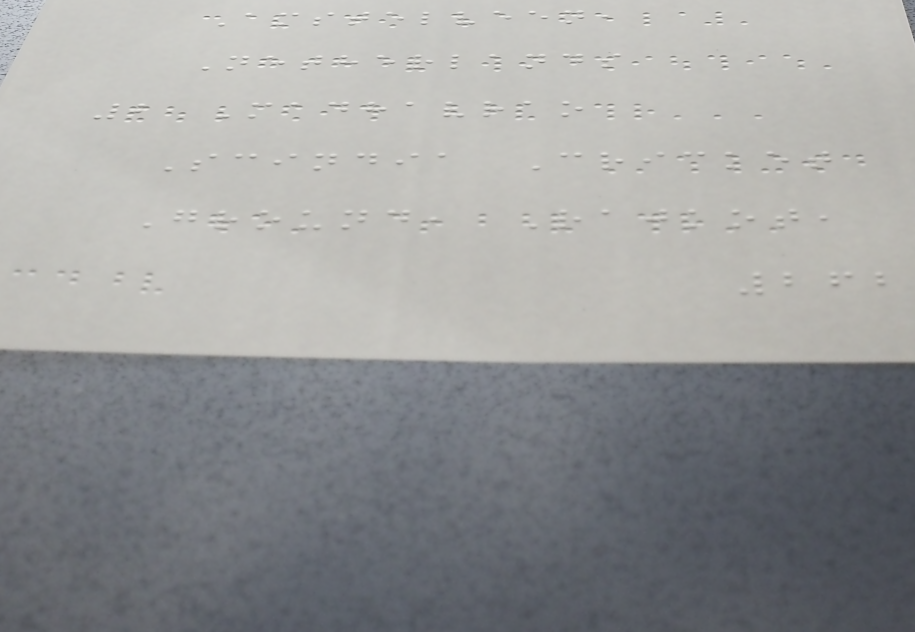Amstelveen,
Netherlands
2 Madhavrao
Scindia Cricket
Ground, Rajkot,
262
